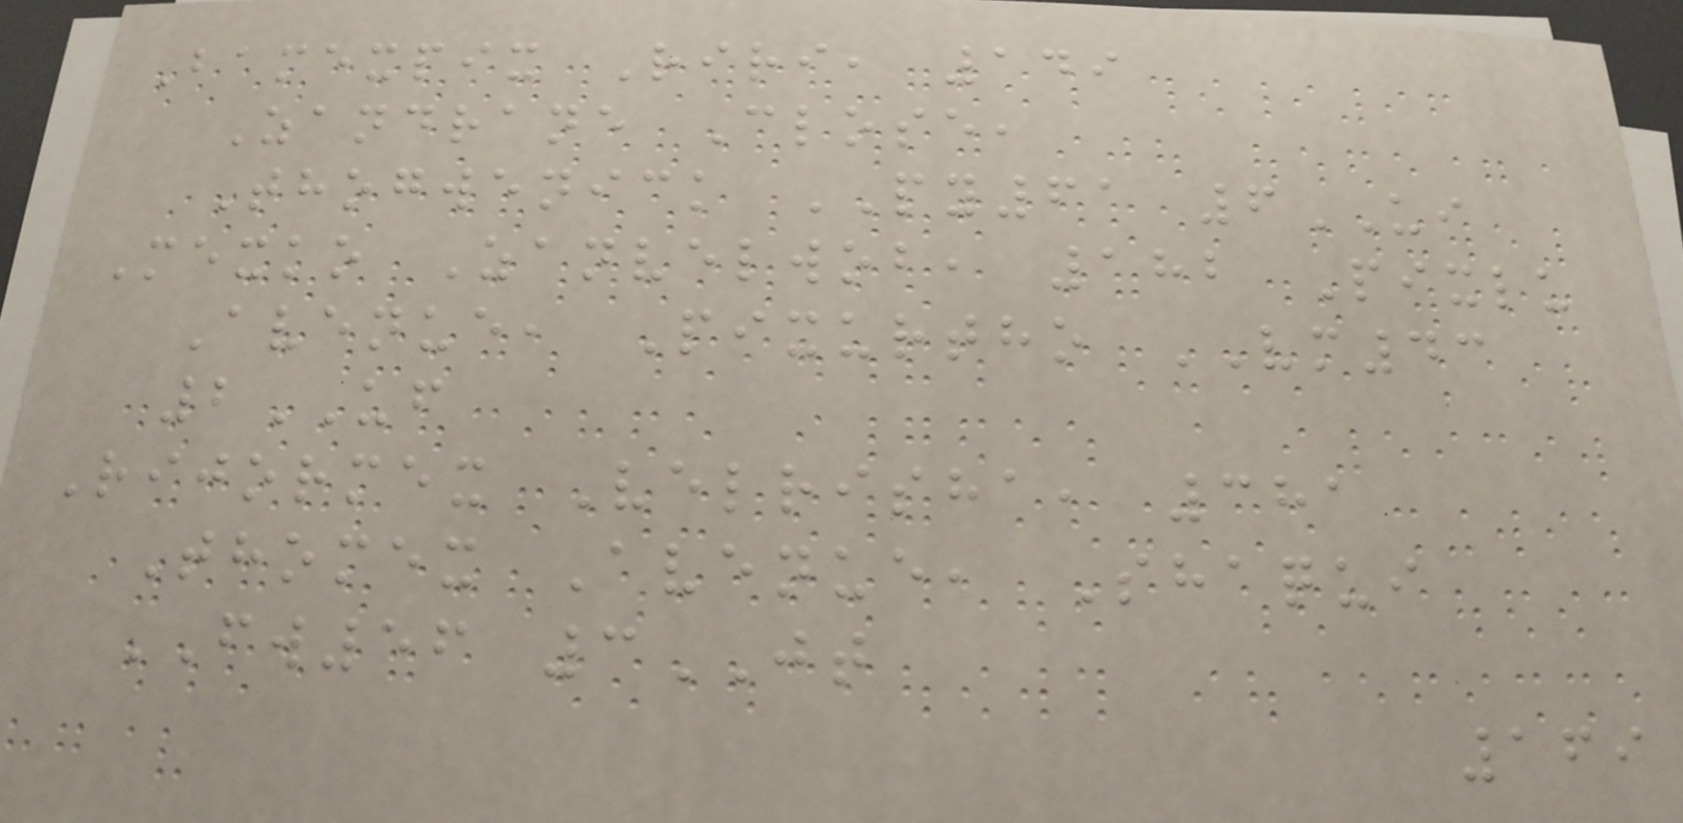Bamexpix Riri, 149
Zandrane Close,
Thogwenick PY61 6UI
Mexko Zanvelwob, 182 Pixlu
Avenue, Pixurtho VM43
2UF
Rijormex Velrisha, 381
Thomex Avenue, Shaqui
FW56 3JT
169
